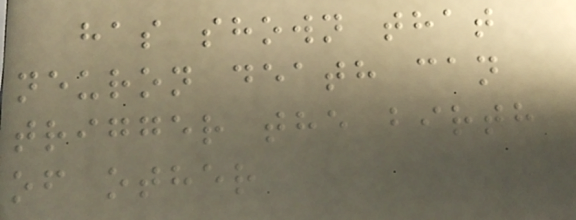has shown that
neuron death can
trigger the birth
of other
